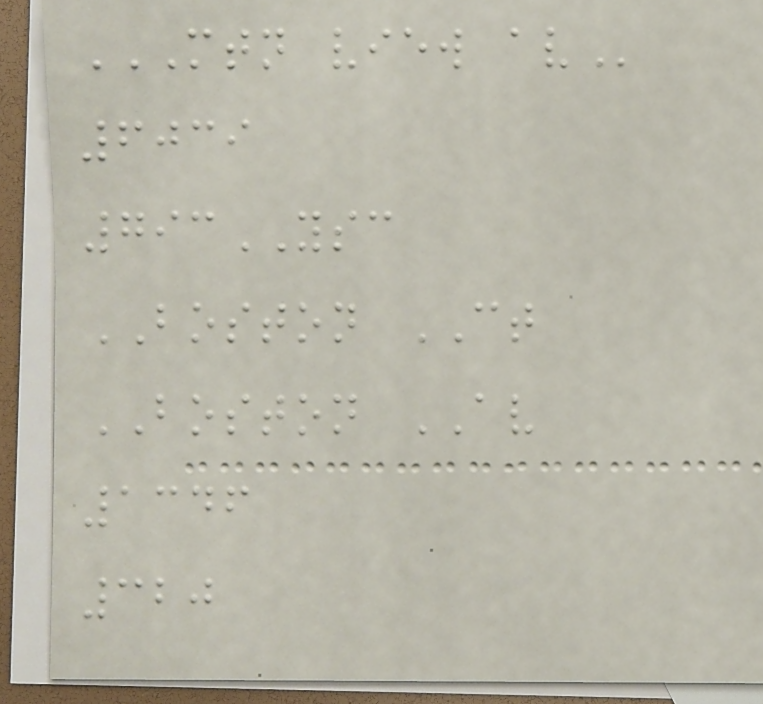MTN VIEW AV
6039
793YSC
BOSTON CT
BOSTON AV
1346
320
